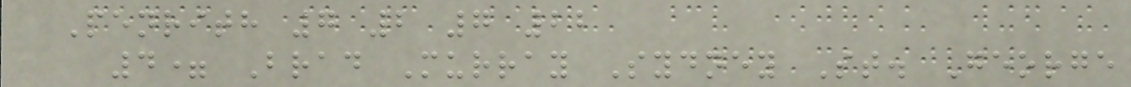Penrith 7 2 7 22
4= Brad Murray Sydney St. George
